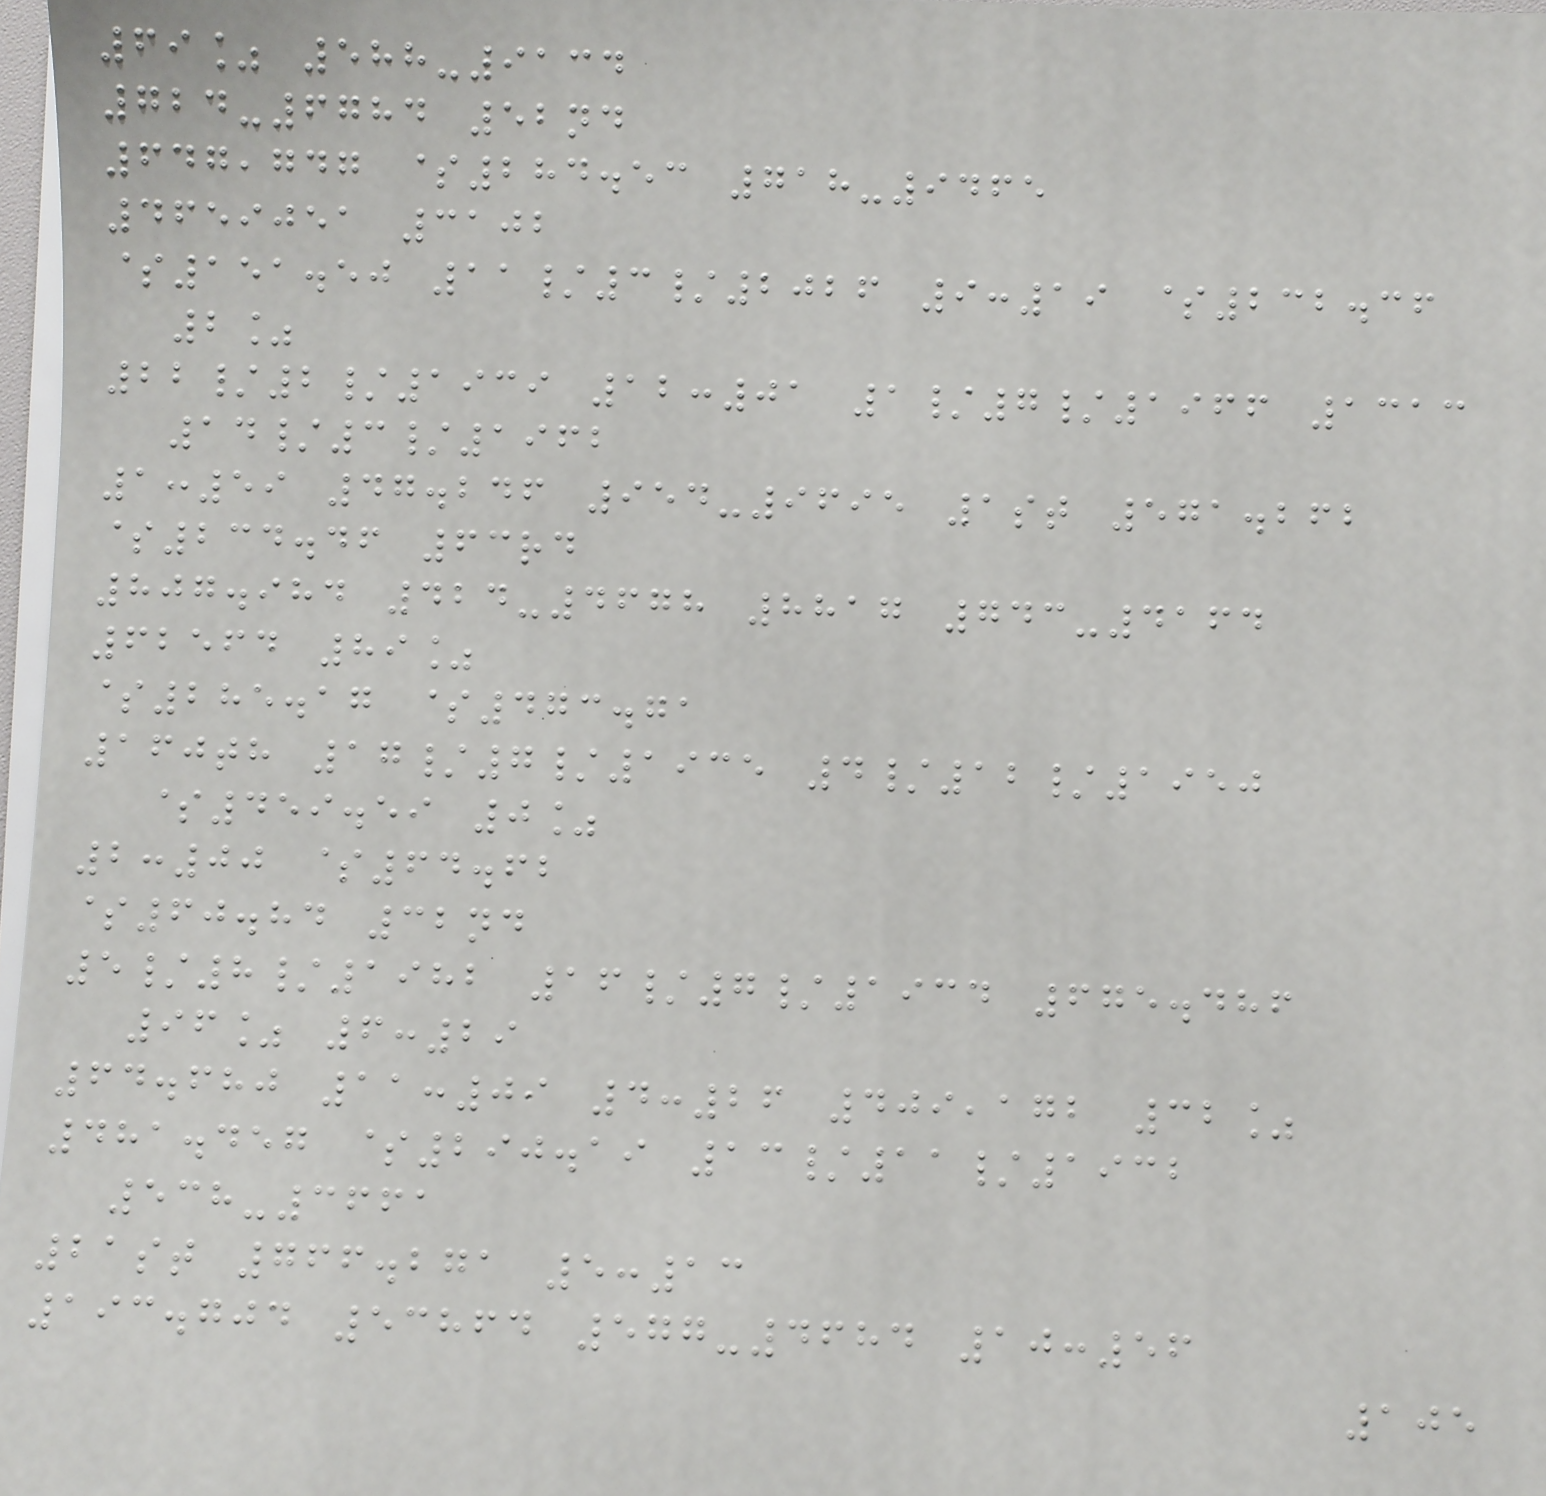69% 588-9134
724-6784 52nd
647,747 $284.53 718-9465
4659051 3102
$151.50 11/3/2026 9:19 $232.36
2%
22/2/1939 12:01 1/7/1966 1313
14/3/1962
1:59 47.246 954-9695 1st 571.262
$234.46 63rd
807.984 424-4678 8817 743-4164
62564 89%
$285.17 $473.71
160th 17/7/1935 4/12/1950
$459.59 0%
2:00 $64.62
$60.84 32nd
5/8/1982 16/7/1934 675.486
96% 6:29
64.680 11:09 4:26 409,172 32%
481.457 $290.19 13/11/1932
538-3661
21st 766.271 5:13
193.704 53864 577-4684 10:56
105
